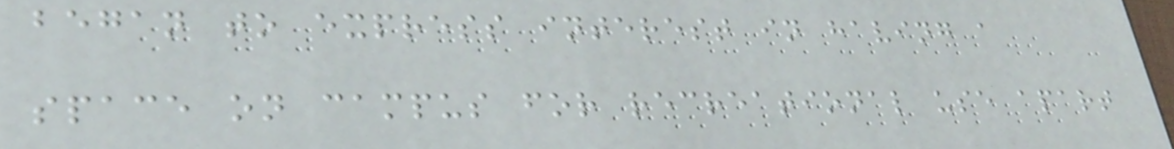began to express interest in having a
space on campus for recreational use apart
